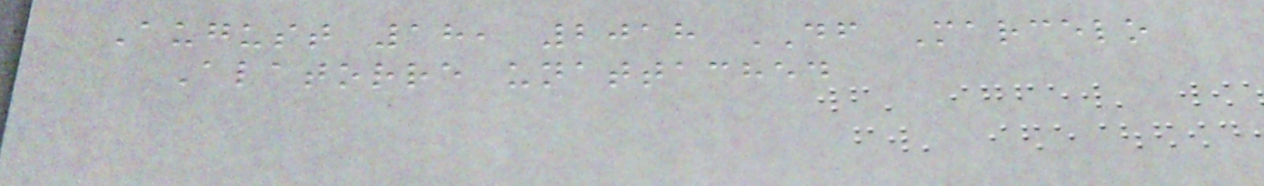August 18, 2018 DF Marcelo
Alatorre unattached
